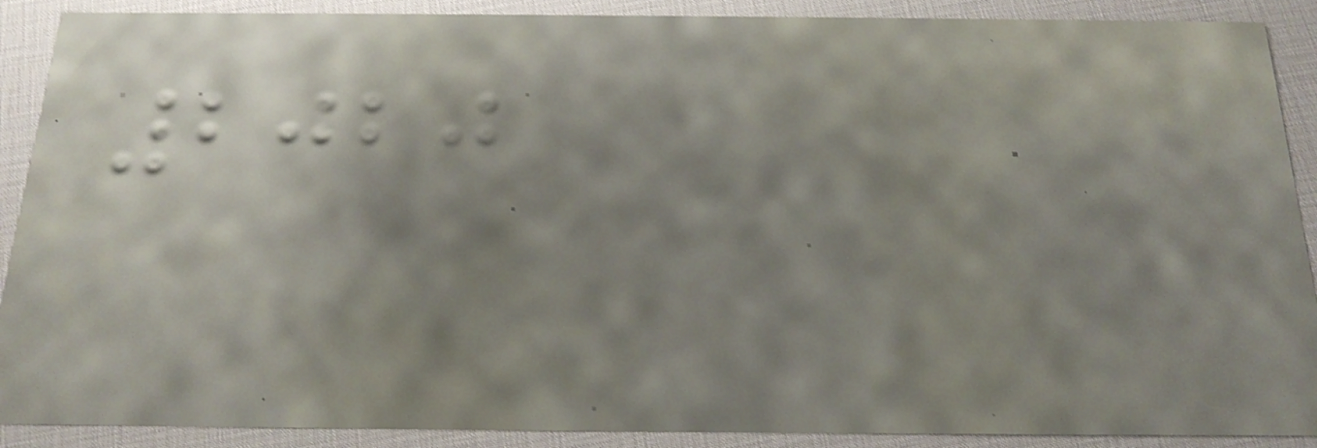2020
